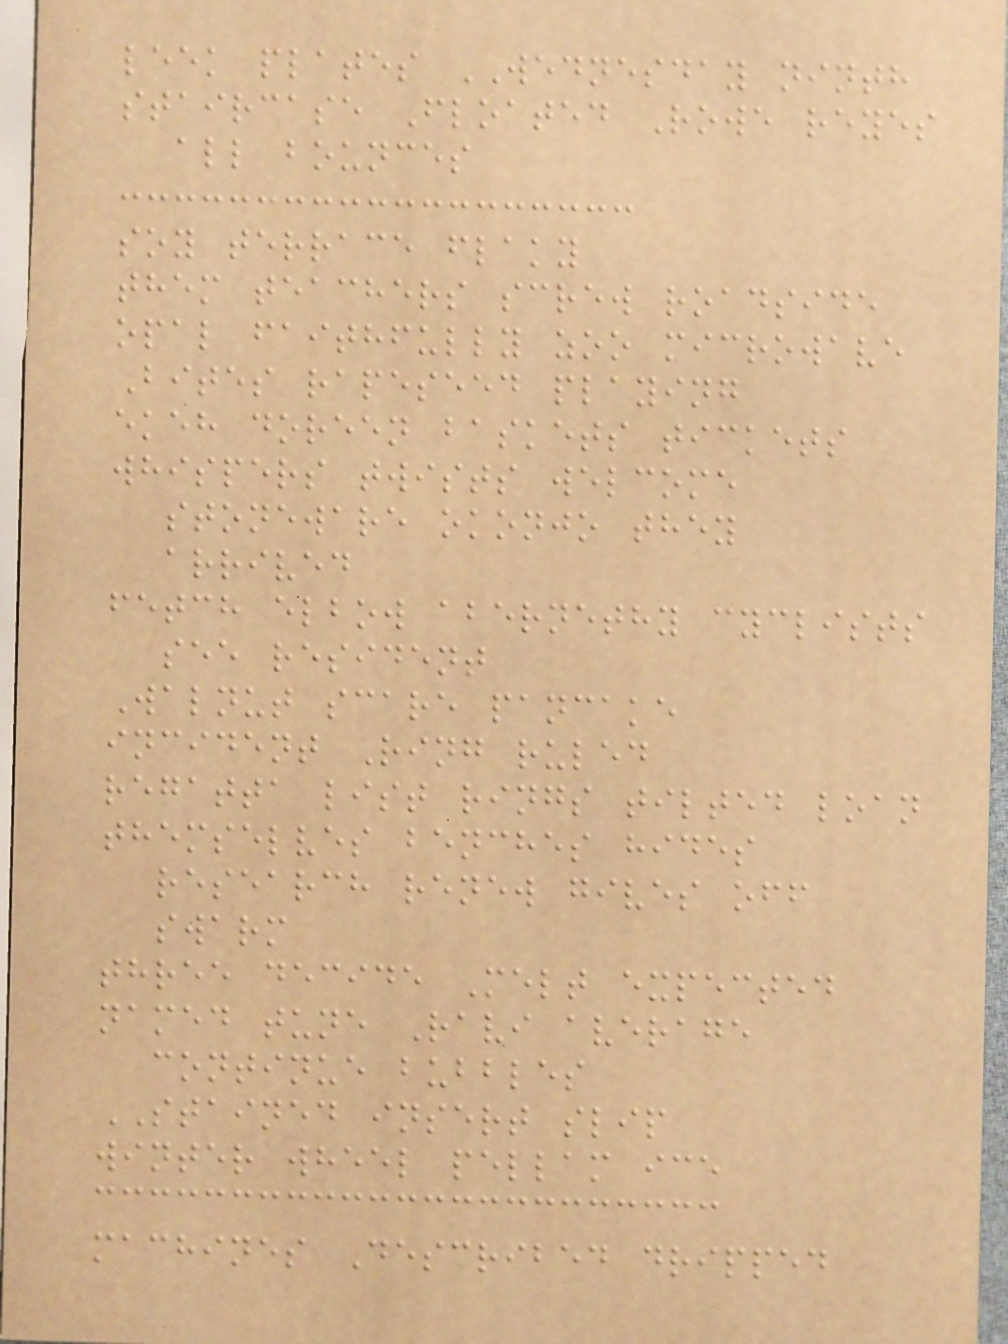leek plates WEDNESDAY ninth
staircase Floated Rowe reyes
all bounces
soy terrace flaky
them teachers screw roadside
opal faithfully zoo microwave
Bites rapeseed playing
ekeh doreen baskets tickets
whispers twists welcome
stoneware okonjo they
arrived
fetch elbow abernethy cyclists
see resident
Walnut scare pancake
incident Ring ruled
regatta list rings tilted loan
themselves benches hides
research renew gives off
swarm
three decide Melt expected
named tune Ravi average
continue bubbles
STAINED insert slip
winter wheel pellam ice
machines Described dripped
